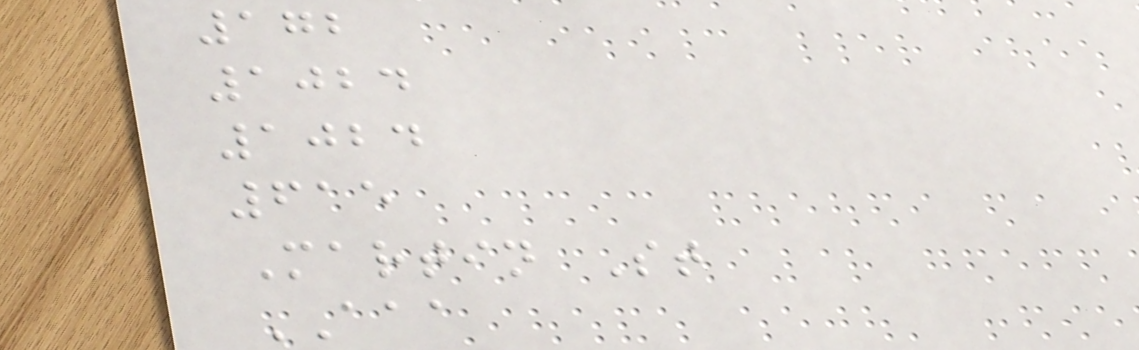172
1024
1024
615
Martin St
AAA
